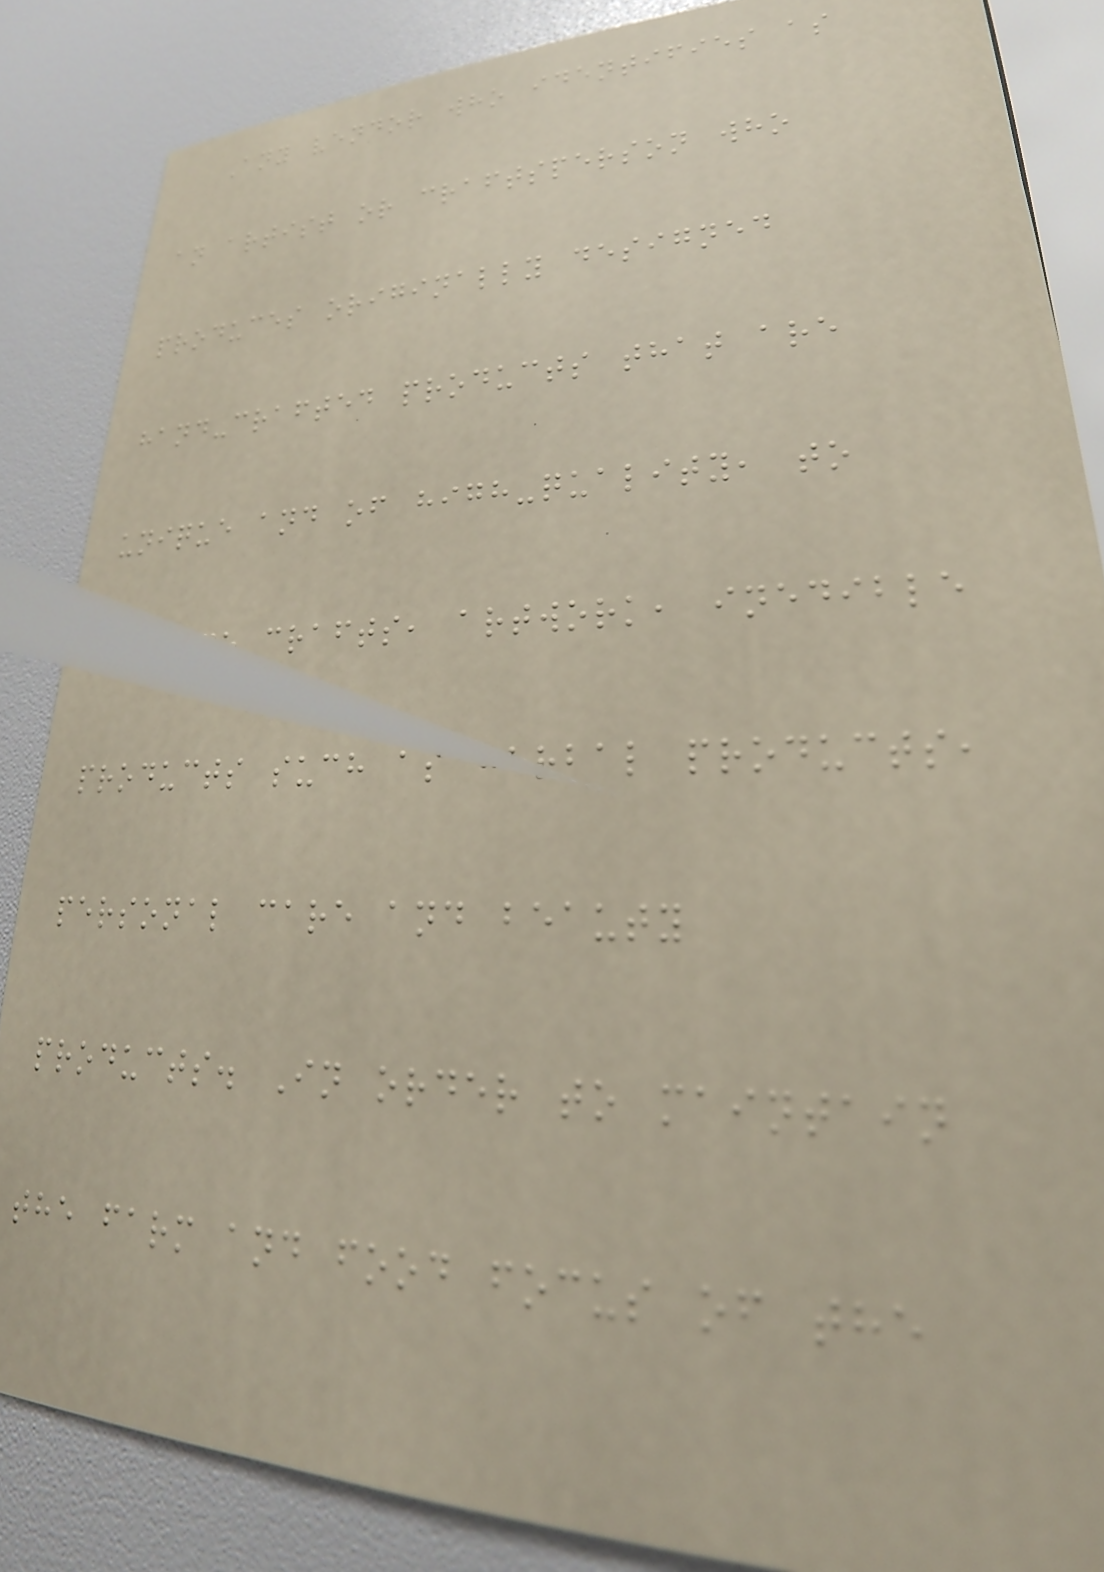Any vendor who identifies as
an artist or craftsperson who
produces originally designed
hand-crafted products that are
unique and of high-quality, to
include crafts, artwork, inedible
products such as herbal products,
personal care and beauty
products. In order to maintain
the farm and food focus of the
